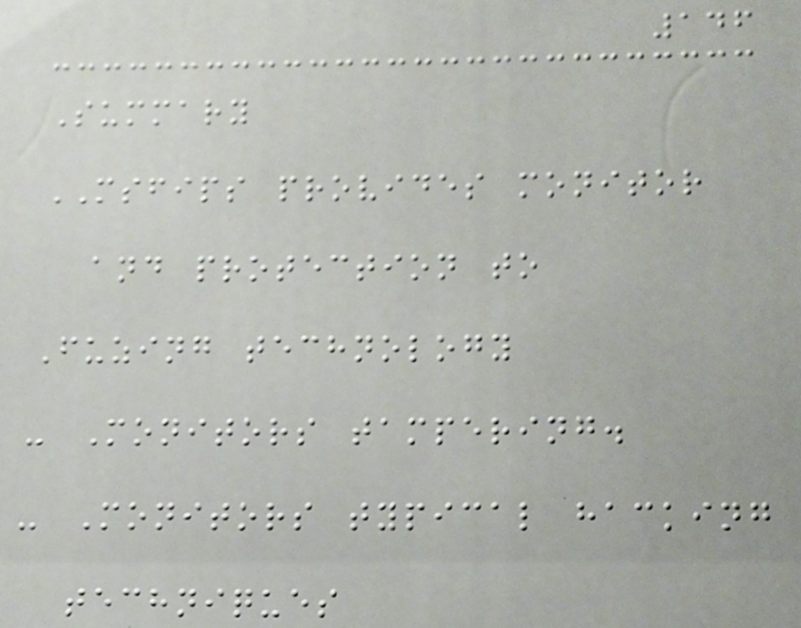146
Summary
MSFIPS provides monitor
and protection to
Fuzing technology
- Monitors tampering.
- Monitors typical hacking
techniques
